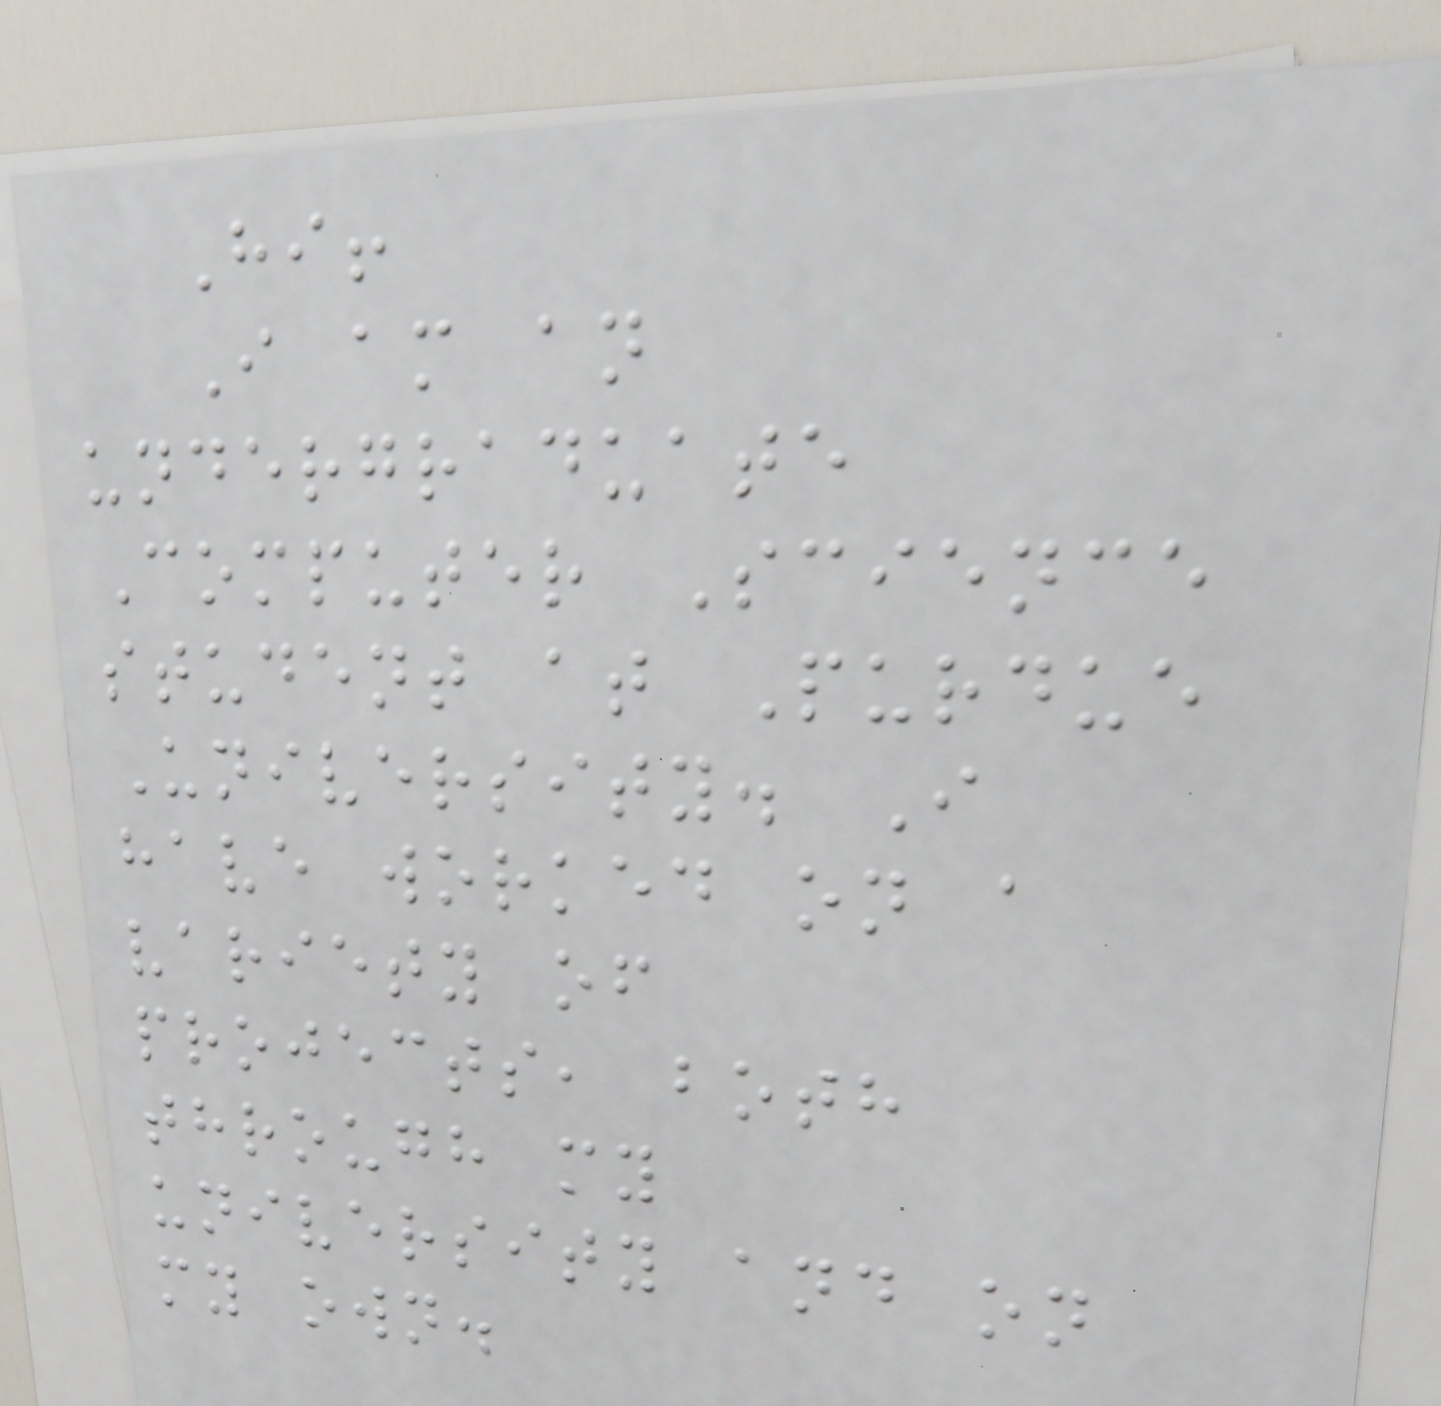Hi!
I am an
undergraduate
Computer Science
student at Purdue
University. I
have worked on a
variety of
projects, both
through my
university and on
my own.
